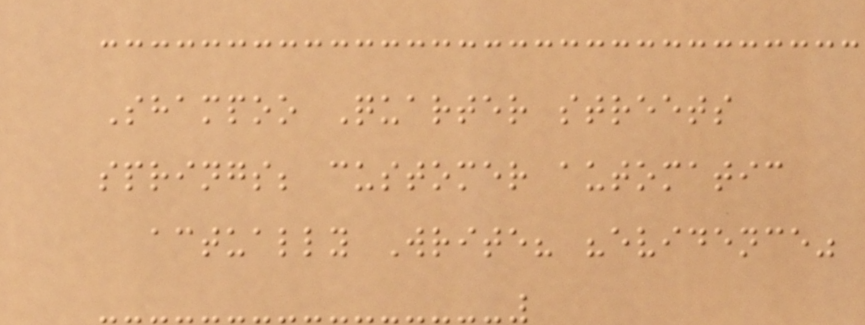Shampoo Quarter streets
springs; customer automatic
actually Write? "evidence"
